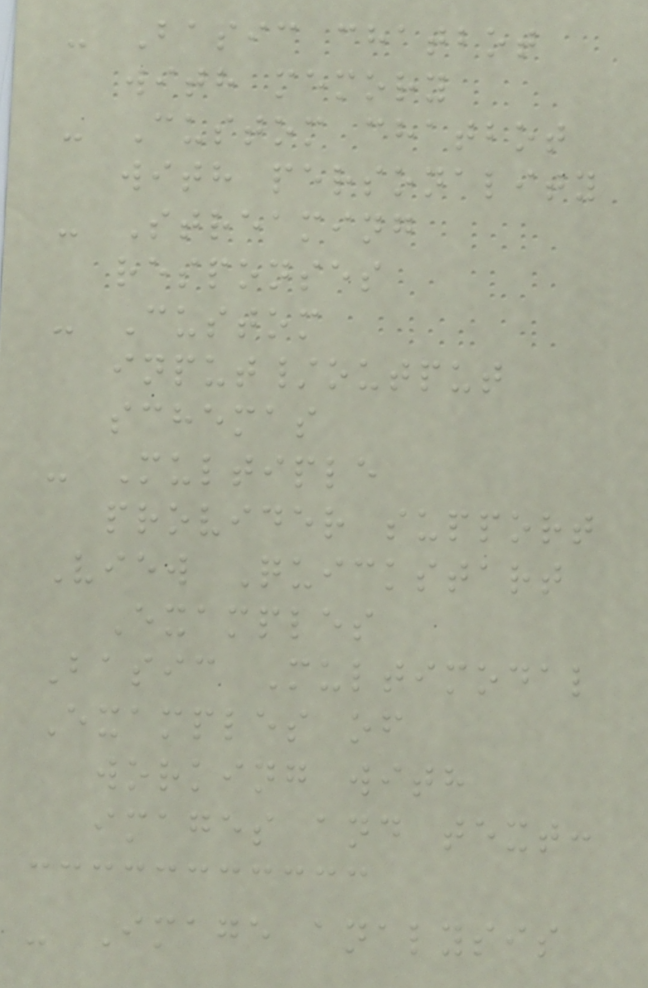- Basic chatbot
with memory
- Custom chatbot
with personality
- Streaming
responses
- Custom
input/output
schemas
- Multiple
provider support
View Quickstart
Examples
Basic Multimodal
Examples of
working with
images and text:
- Image analysis
